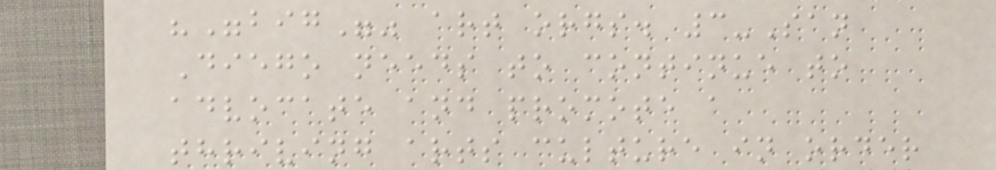""big"" art orgs. 3-San
Diego needs to continue to
advocate and promote a
thriving arts culture in order
